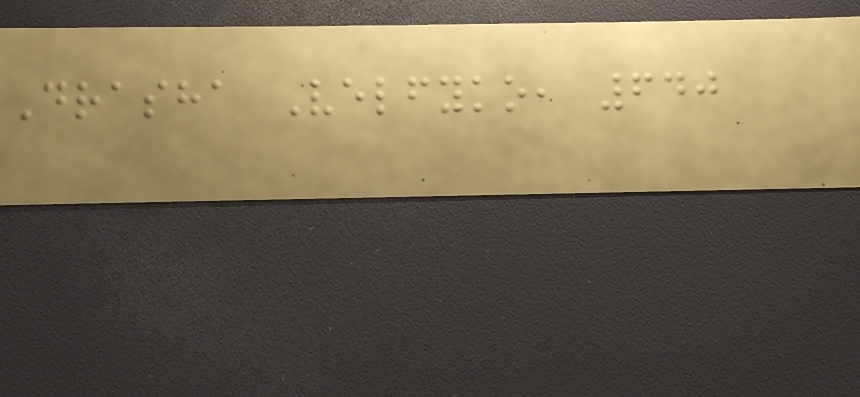Drasha Velfyko, 640
